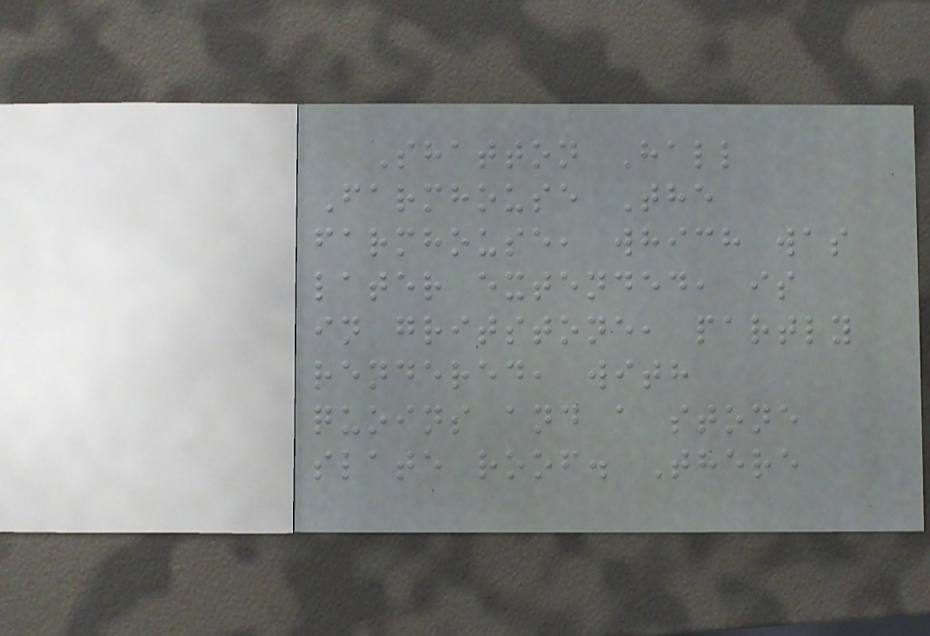Shatton Hall
Farmhouse The
farmhouse, which was
later extended, is
in gritstone, partly
rendered, with
quoins and a stone
slate roof. There
